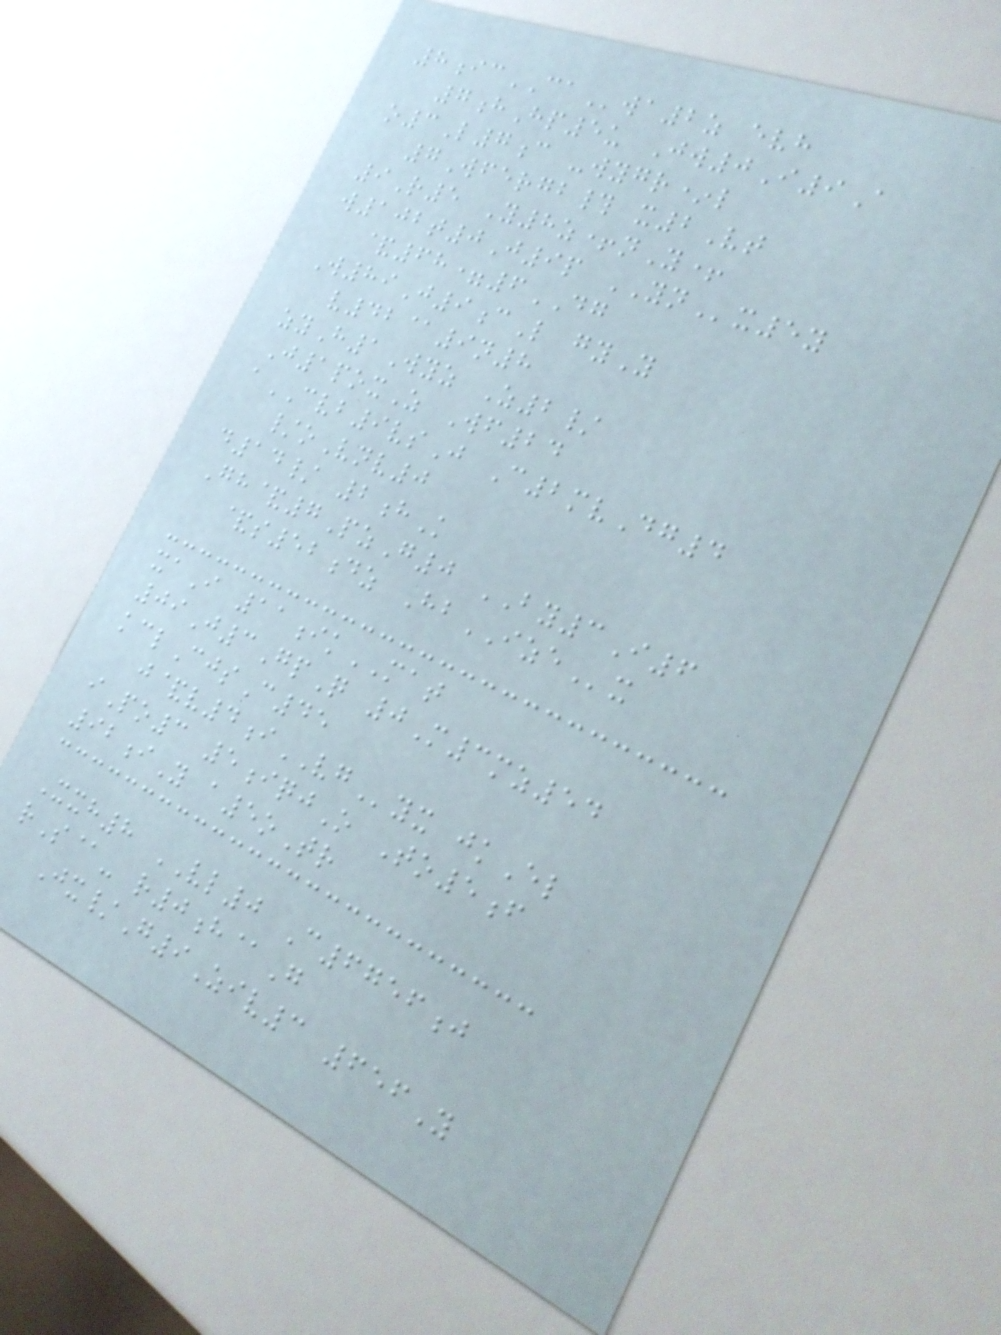8icCAwa2z evh
7hHp5u Jw0I9A
o3L7c -wygr*l
7Wfergb# x2Vt
9R5 Y8z+nY+
w102t0J9p YNx5y
&68=6DG
W89J9cL gyY
v42@9n8
zyH1Wyz Z2/
J1poxZ Wf24
aCVB9vsJ C2mvDg4
/oVnv0
d14/ 2hK
Gh&7PzG0 BY3I6
&s52dz HbIZEx
xaI 11ikMAT
09J3GpQ 0M3mz54
kclCjsC45
j&v4iVGyx jkEl
iPo3 5iqjO To5f
92iY a5oTr
Xxh8 VL0 C6756j
rS@- r0h@G
Jx/G9Ziv3 656Y
